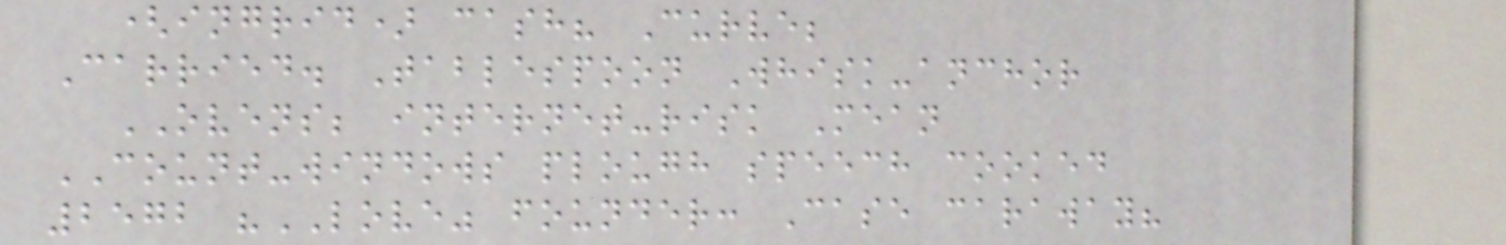(ingrid) cash? Curve;
Carried. Tablespoon Whisk-anchor
OVENS; internet-risk Mean
COUNT-windows plough speech cooked
2572 "LOVE" founder: Case caraway?
